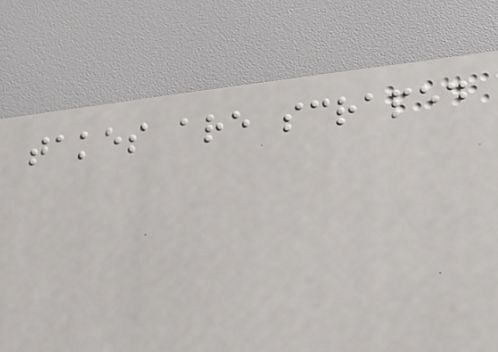takes are scraped
